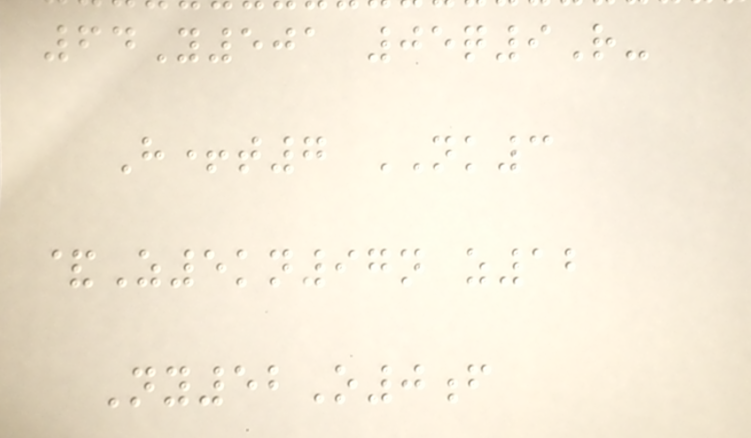64Y501 05q9R-
H+t7 NK3
&Z5kn97n z12
Ny52O0f
